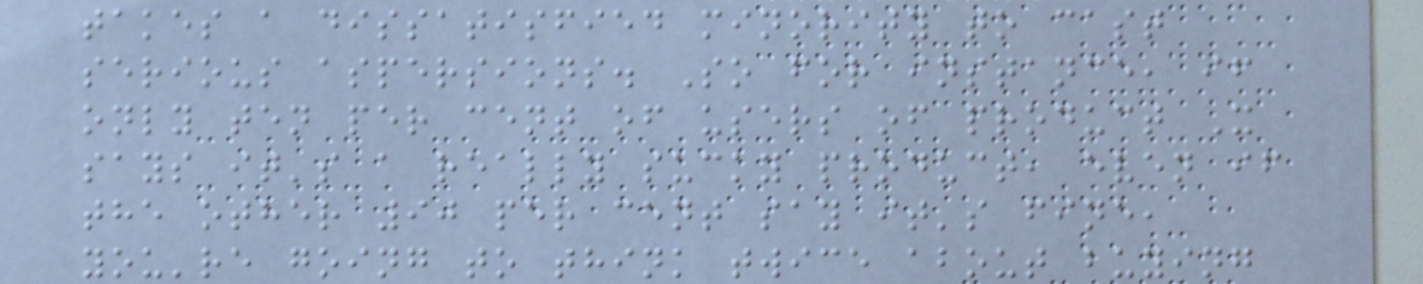takes a dissatisfied minority to cast
serious aspersions. So for instance, if
only ten per cent of users of product X
says it's a really sucky product, even if
the other 90 per cent say it's fine,
you're going to think twice about buying
